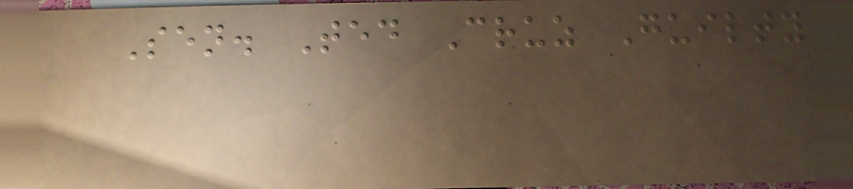Sen. Ted Cruz Guilty
